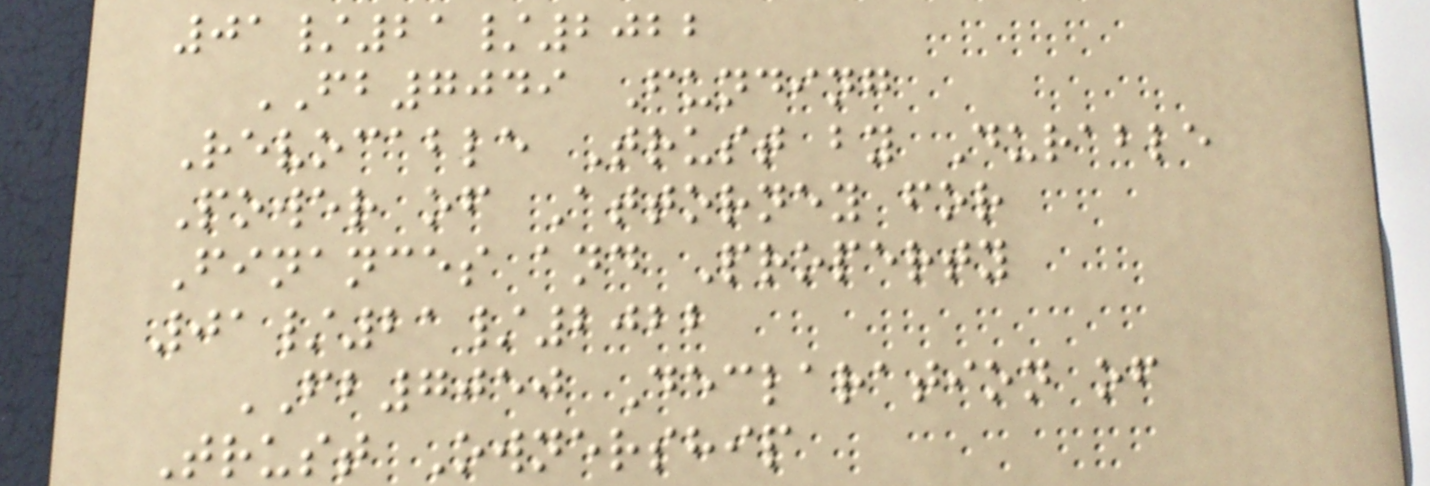01/21/2022
FB7049 Funding
Revocable Trust by Durable
Power of Attorney for
Finances and Property
01/21/2022
FB7050 Declaration of
Trust Ownership
